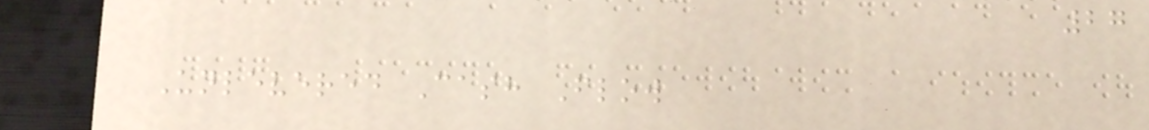27
Unlevered Cash Flow
